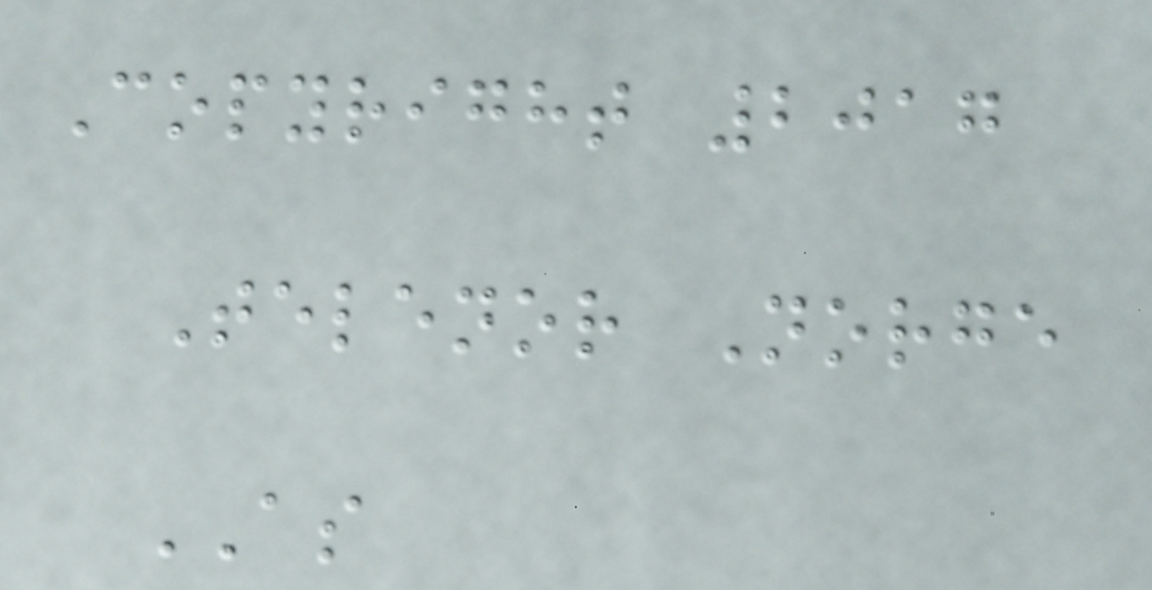Copyright 2017
Telenor Norge
AS
